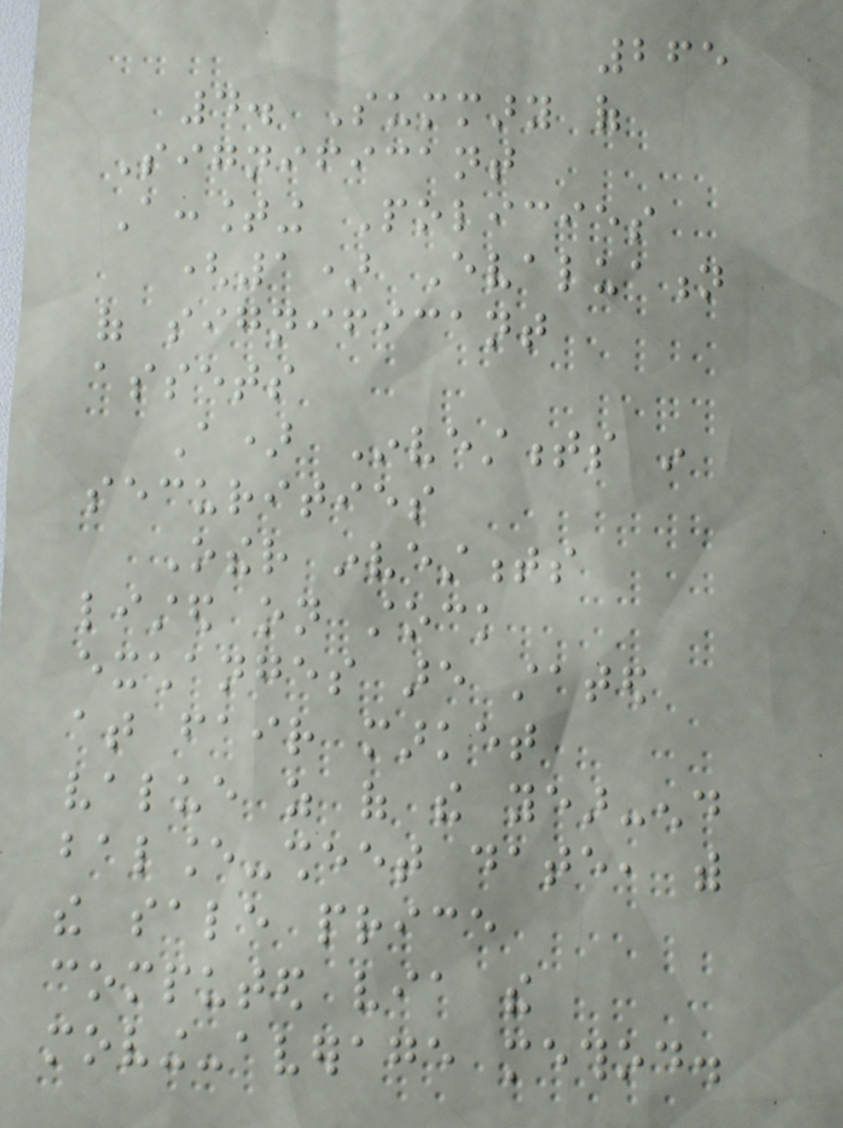265
4. Summary of
Significant
Accounting Policies
(1) Evaluation
of significant
assets
A) Investments in
securities
Other investments
listed on stock
exchanges are stated
at fair market
value as of the year-end
balance-sheet date, with
the sale price
computed via the
moving-average method.
